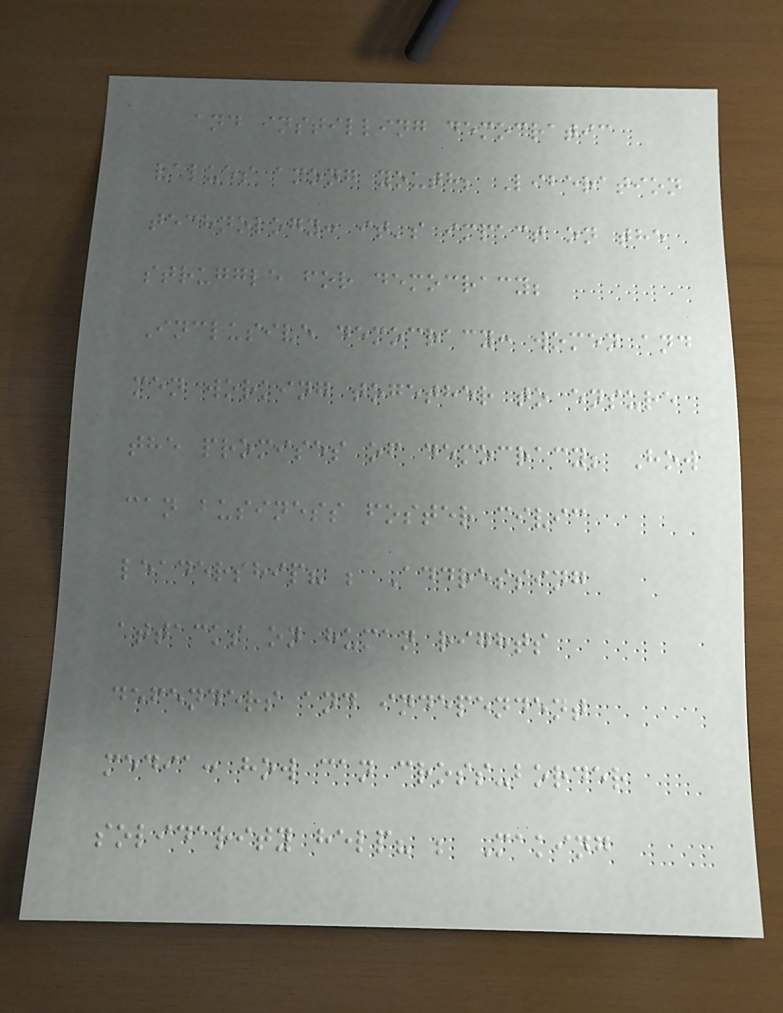and instilling democratic
values among youth; Liberation
technology: it's impact on the
struggle for democracy;
Inclusive democracy: women and
men working together to ensure
the promises of democracy; How
can business foster civic
leadership? ; Addressing
attacks on human rights
defenders and independent
media: how can cross-border
solidarity help? ; Making
